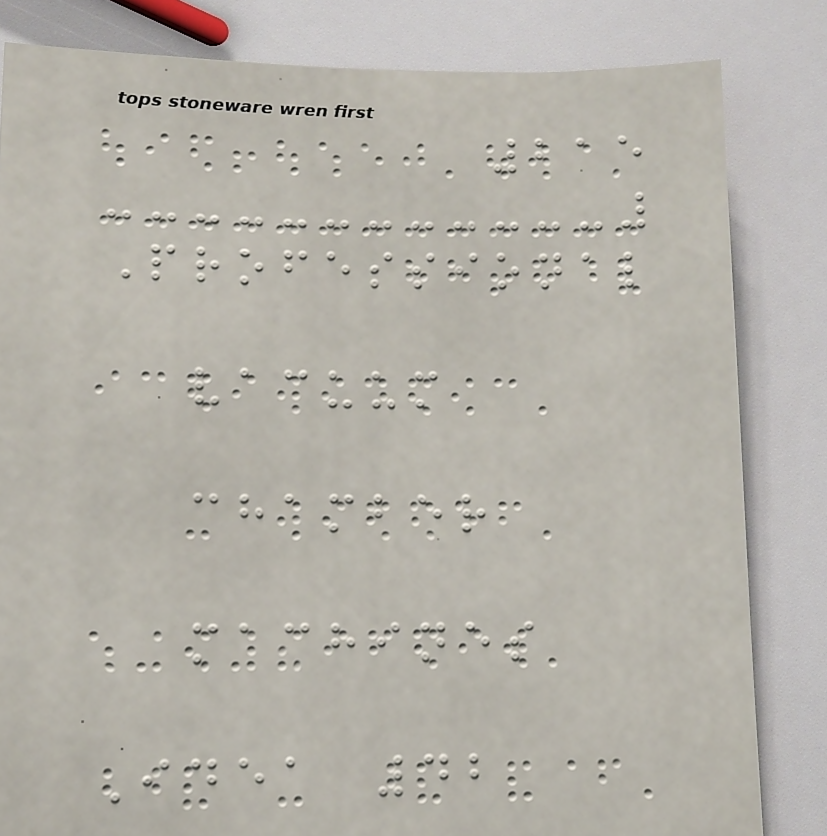215
Professional
vacuum
chamber
machines
Idea 42
